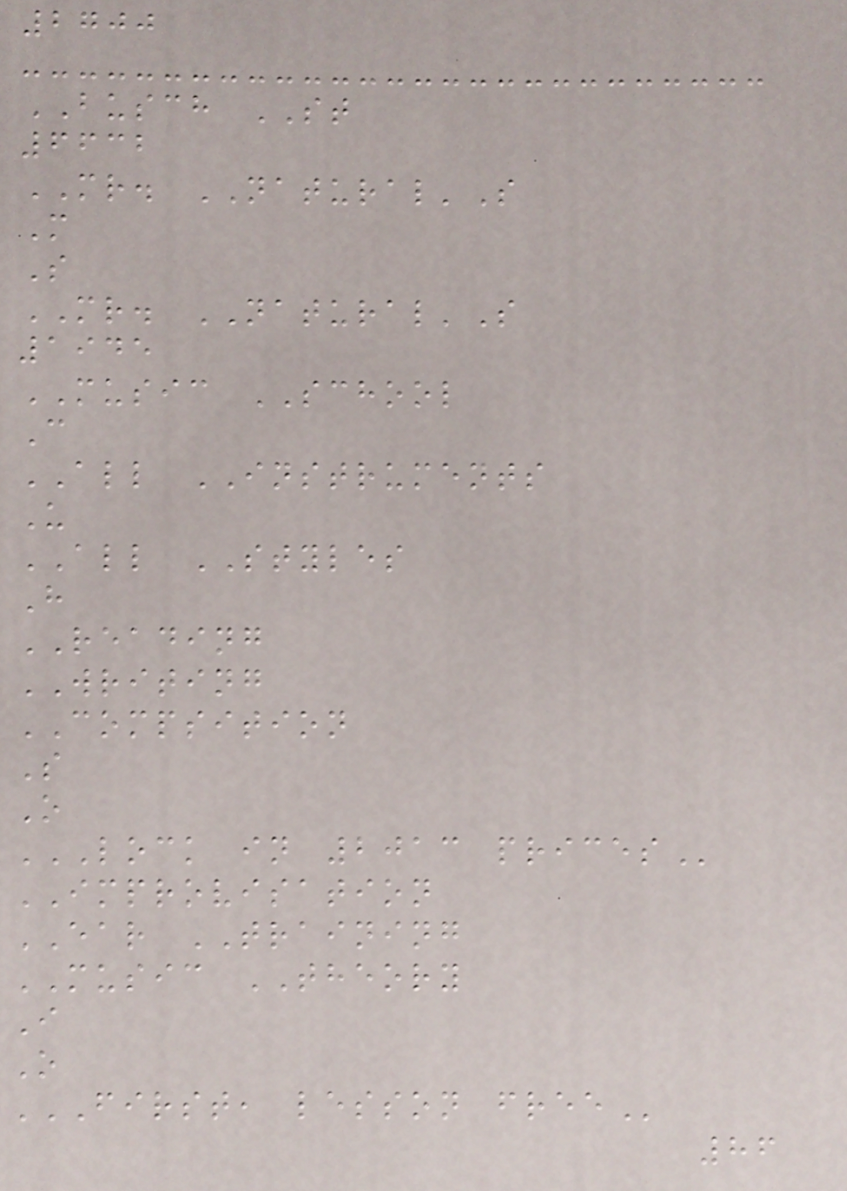2700
BUSCH ST
6632
MR. NATURAL'S
M
S
MR. NATURAL'S
1945
MUSIC SCHOOL
C
ALL INSTRUMENTS
U
ALL STYLES
H
READING
WRITING
COMPSITION
S
O
LOCK IN 2013 PRICES
IMPROVISATION
EAR TRAINING
MUSIC THEORY
I
O
FIRST, LESSON FREE
86
